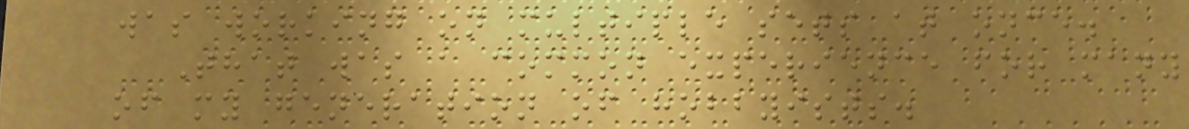was working on multiple sets at once.
That was a common experience for many
of my generation of hobbyists.
